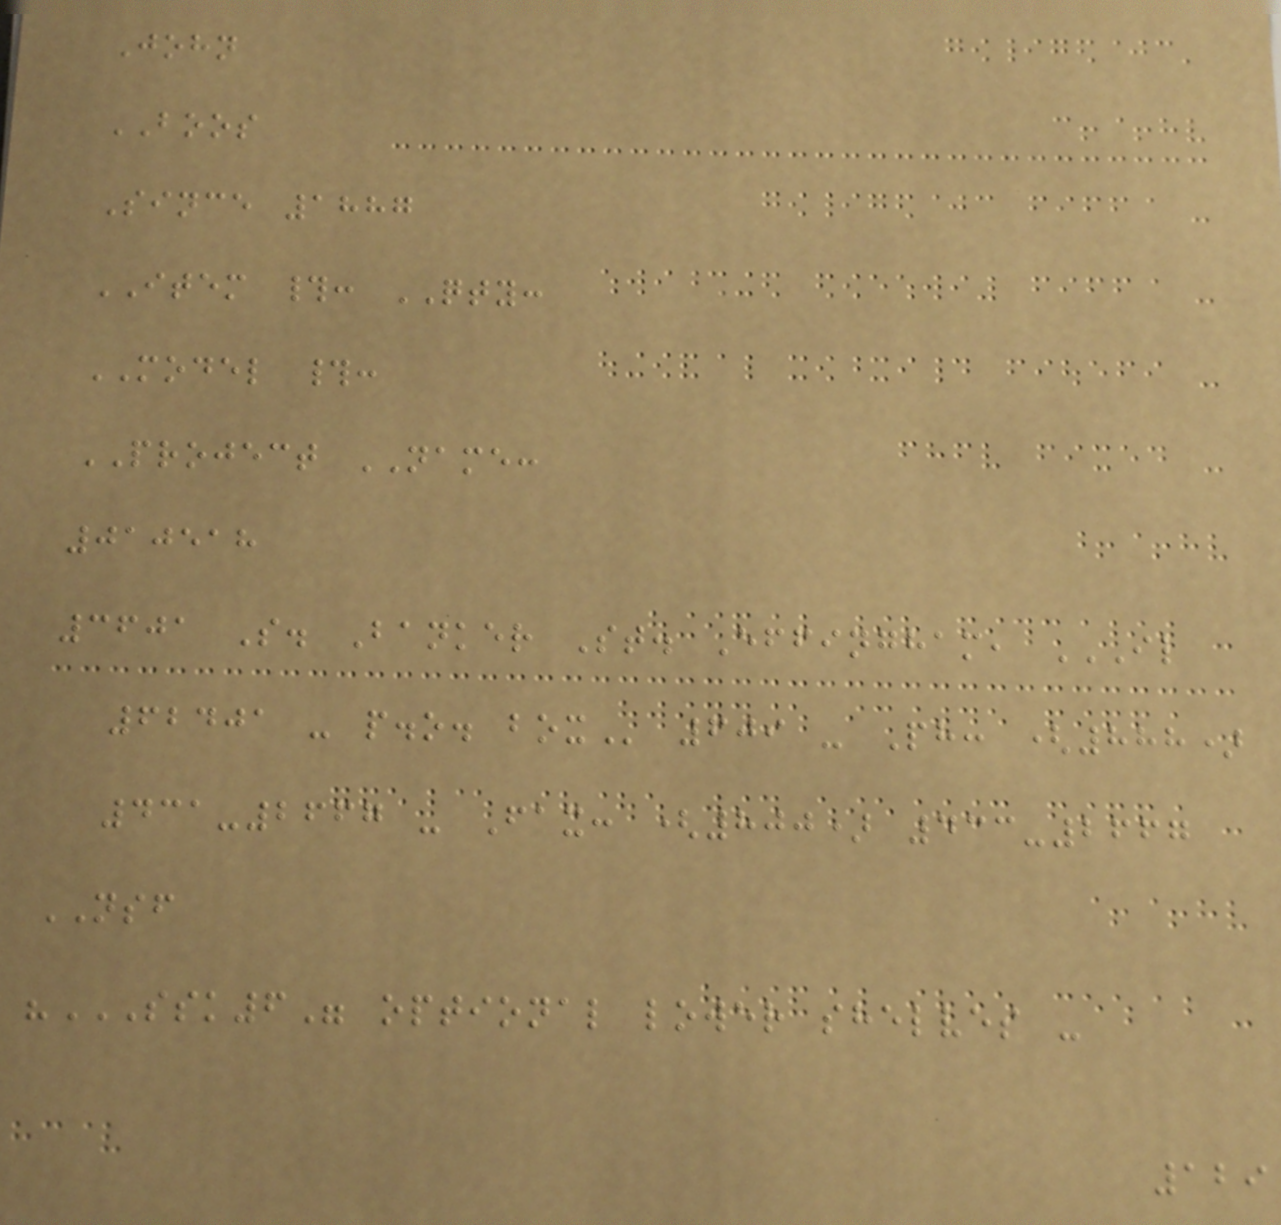John
BOOS
Since 1887
ITEM #: QTY:
MODEL #:
PROJECT NAME:
010518
3601 S. Banker St. Effingham, IL
62401 - P.O. BOX 609 - Ph: (888)
431-2667 - Fax: (800) 433-2667
NSF
"SSK6" OPTIONAL LOWER SHELVES -
129
